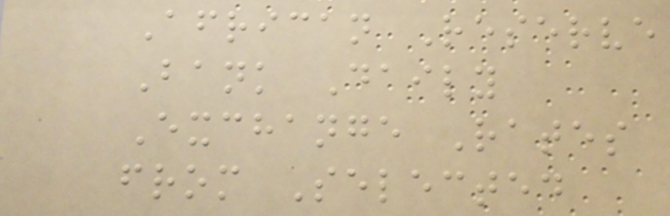African Reserve
Bank Daily
Exchange Rates
from Selected
